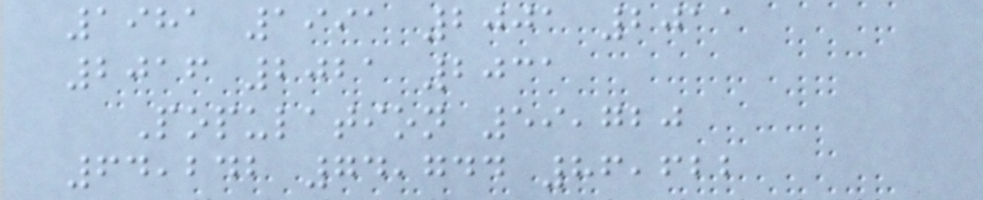1981 1991 2001 2011
2016 2021 2031
Population 59,720
64,242 74,744 86,622
